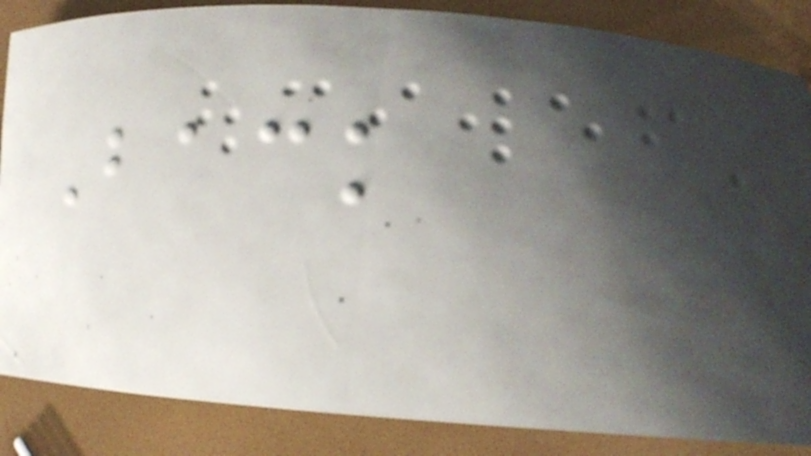Back
